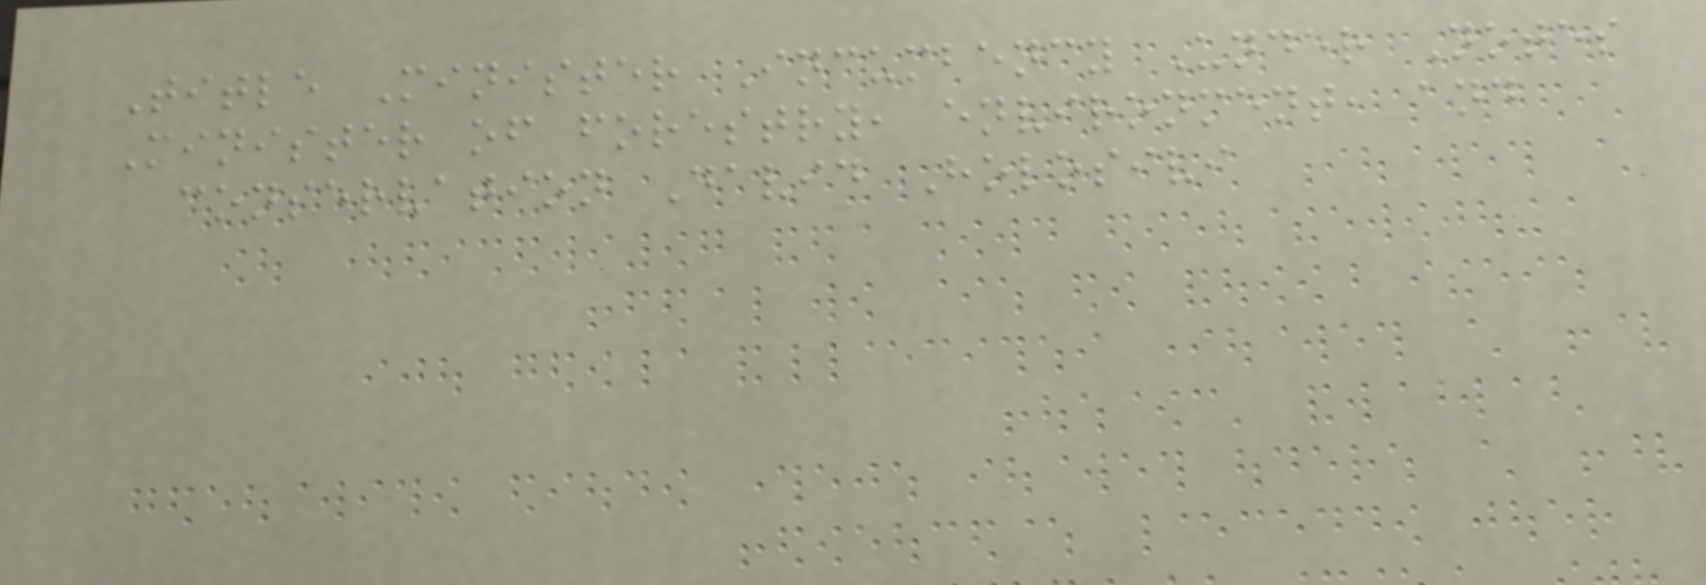Title Minister Incumbency Under Notes
Minister of forestry, environment, and
conservation David Holosivi
